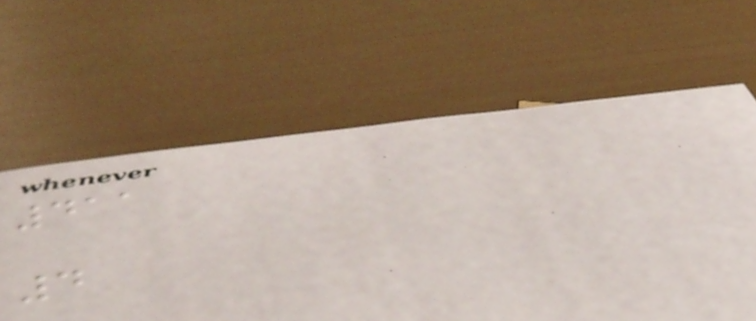411
4
